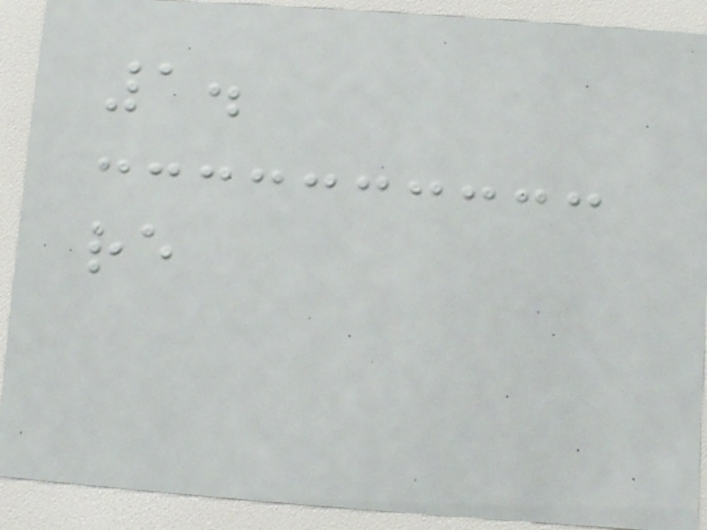1.
re
